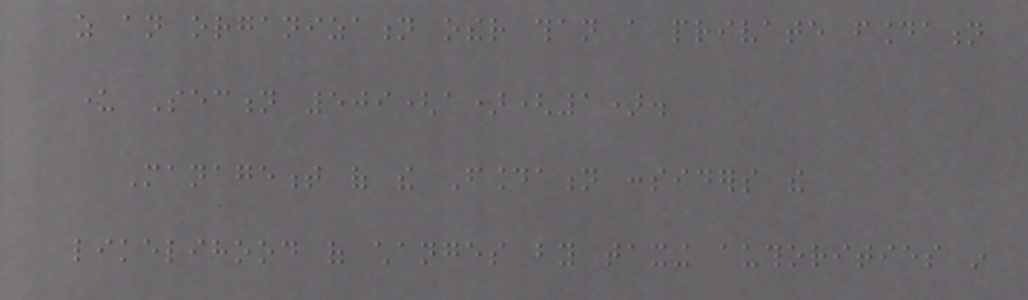as an organization other than a private foundation
under Section 509(a)(1).
Management of the Foundation considers the
likelihood of changes by taxing authorities in
